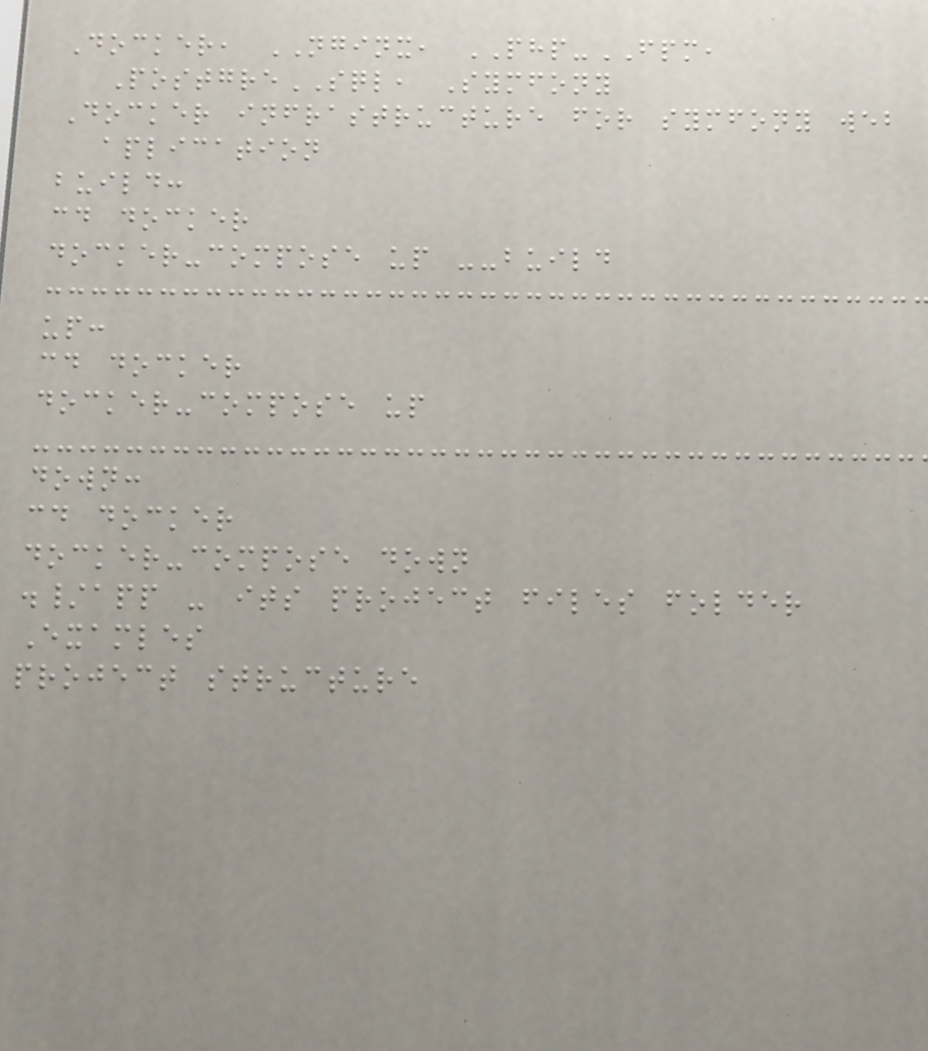Docker, NGINX, PHP-FPM,
PostgreSQL, Symfony
Docker infrastructure for symfony web
aplication
build:
cd docker
docker-compose up --build
up:
cd docker
docker-compose up
down:
cd docker
docker-compose down
./app - its project files folder
Examles
project structure
